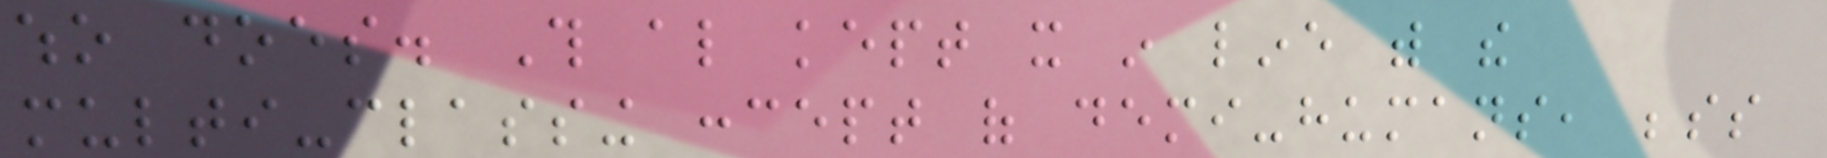who does. This also kept it in line with the
multi-classing concept of demi-humans, besides
